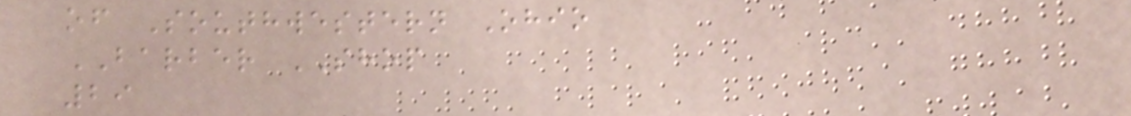of Southwestern Ohio
BARBER SHOP
29
